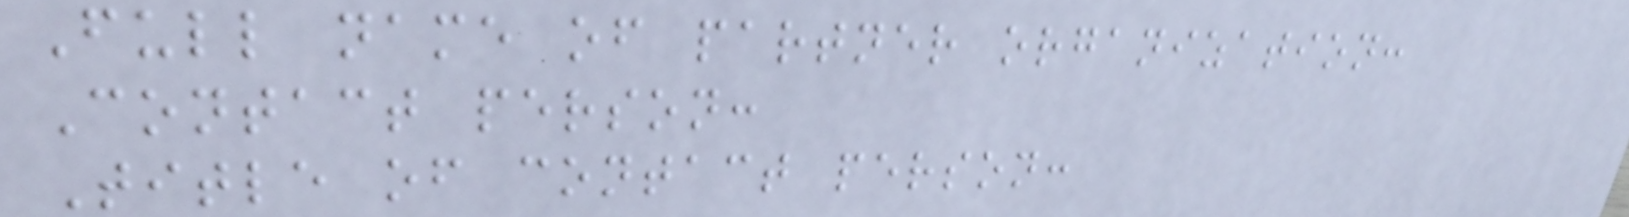Full name of partner organization:
Contact person:
Title of contact person:
